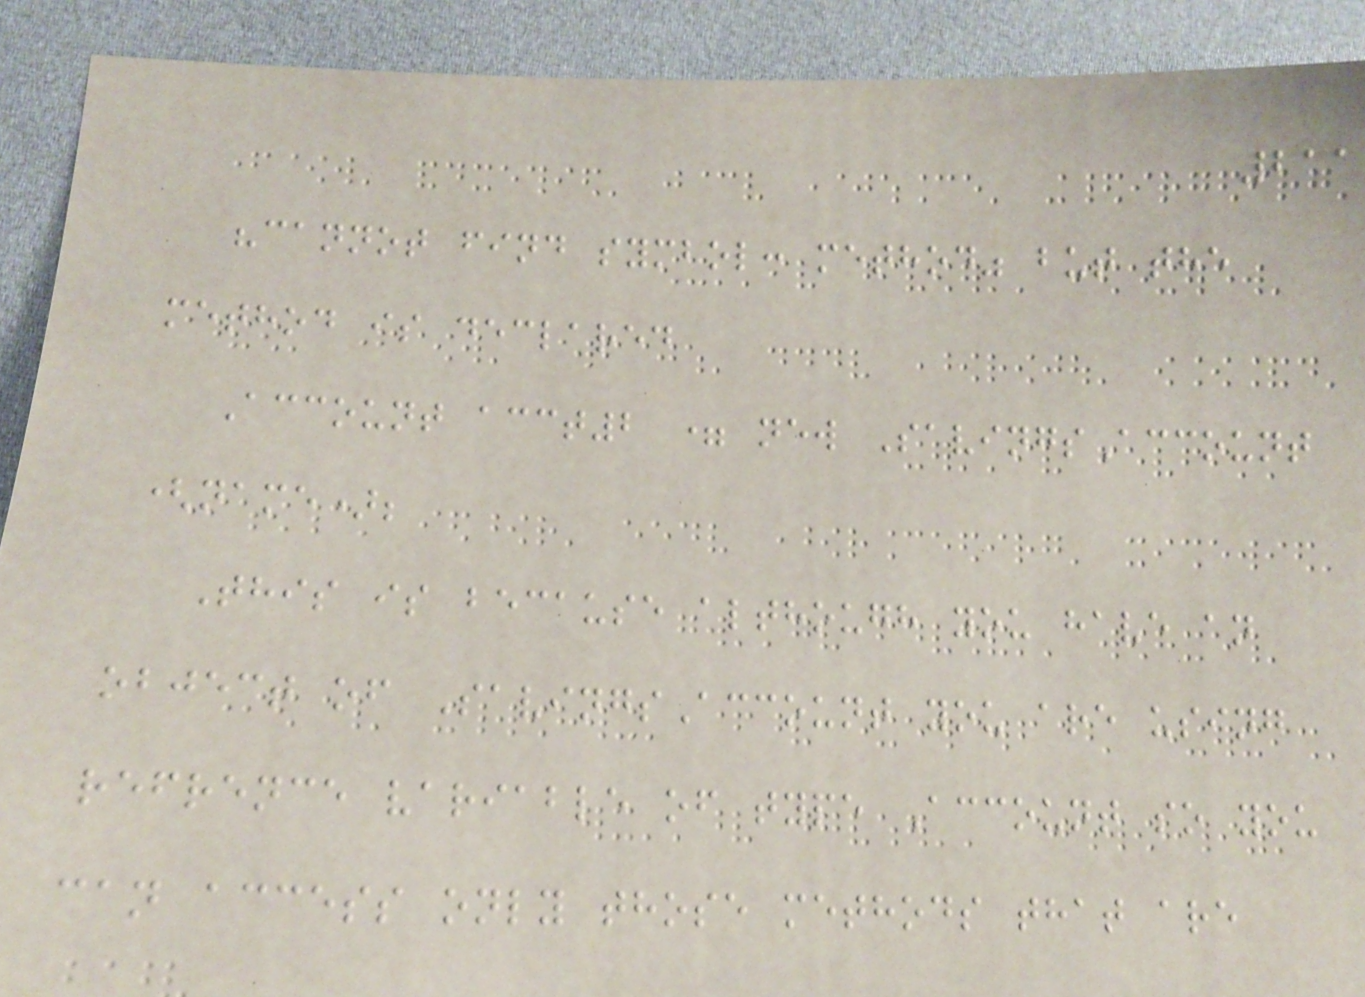211
"cannot find symbol: method" but the
method is declared
Account acct2 = new SavingsAccount
(name);
This is because although you have an
object of SavingsAccount you are using
refrence variable of type Account so you
can access only those methods that are
